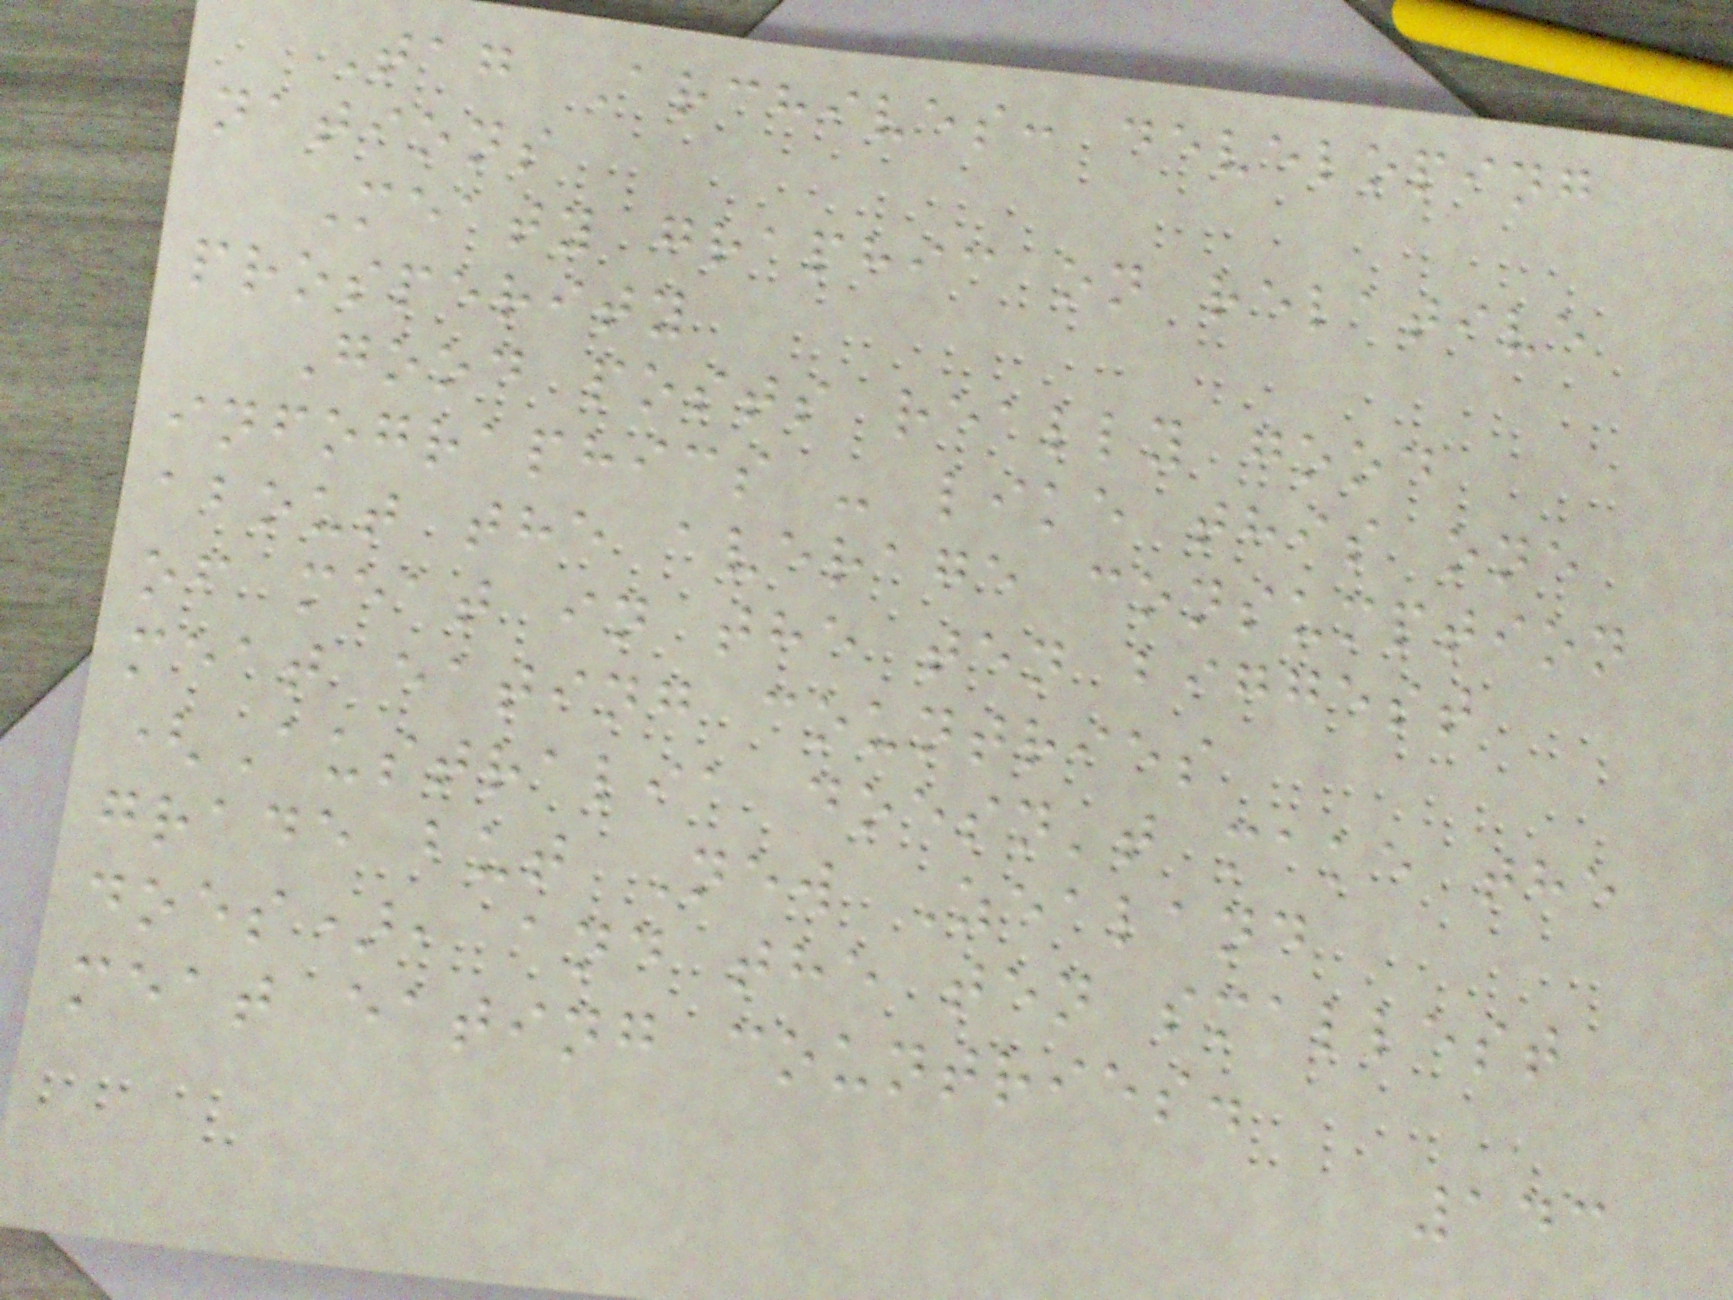Tag Archives: developing
nations
Meaty graphic on relative
prosperity
Good posts really good
infographics - like this one
about the average consumption
of meat in the ten biggest
meat eating countries
(Australia doesn't make the
grade but New Zealand
does), and the ten smallest
meat eating countries.
143
